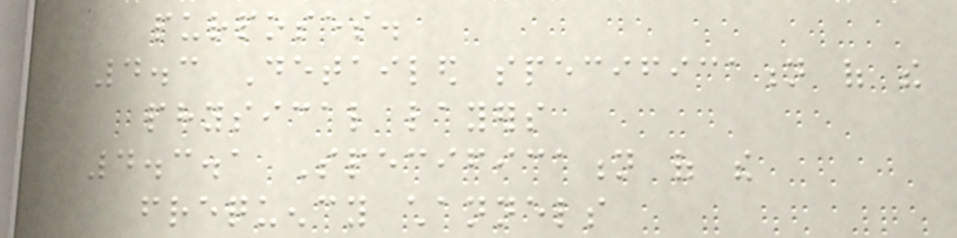purposes.
4.3 Detailed specification of the
physical layers
4.3.1 Specification of the
frequency channels
